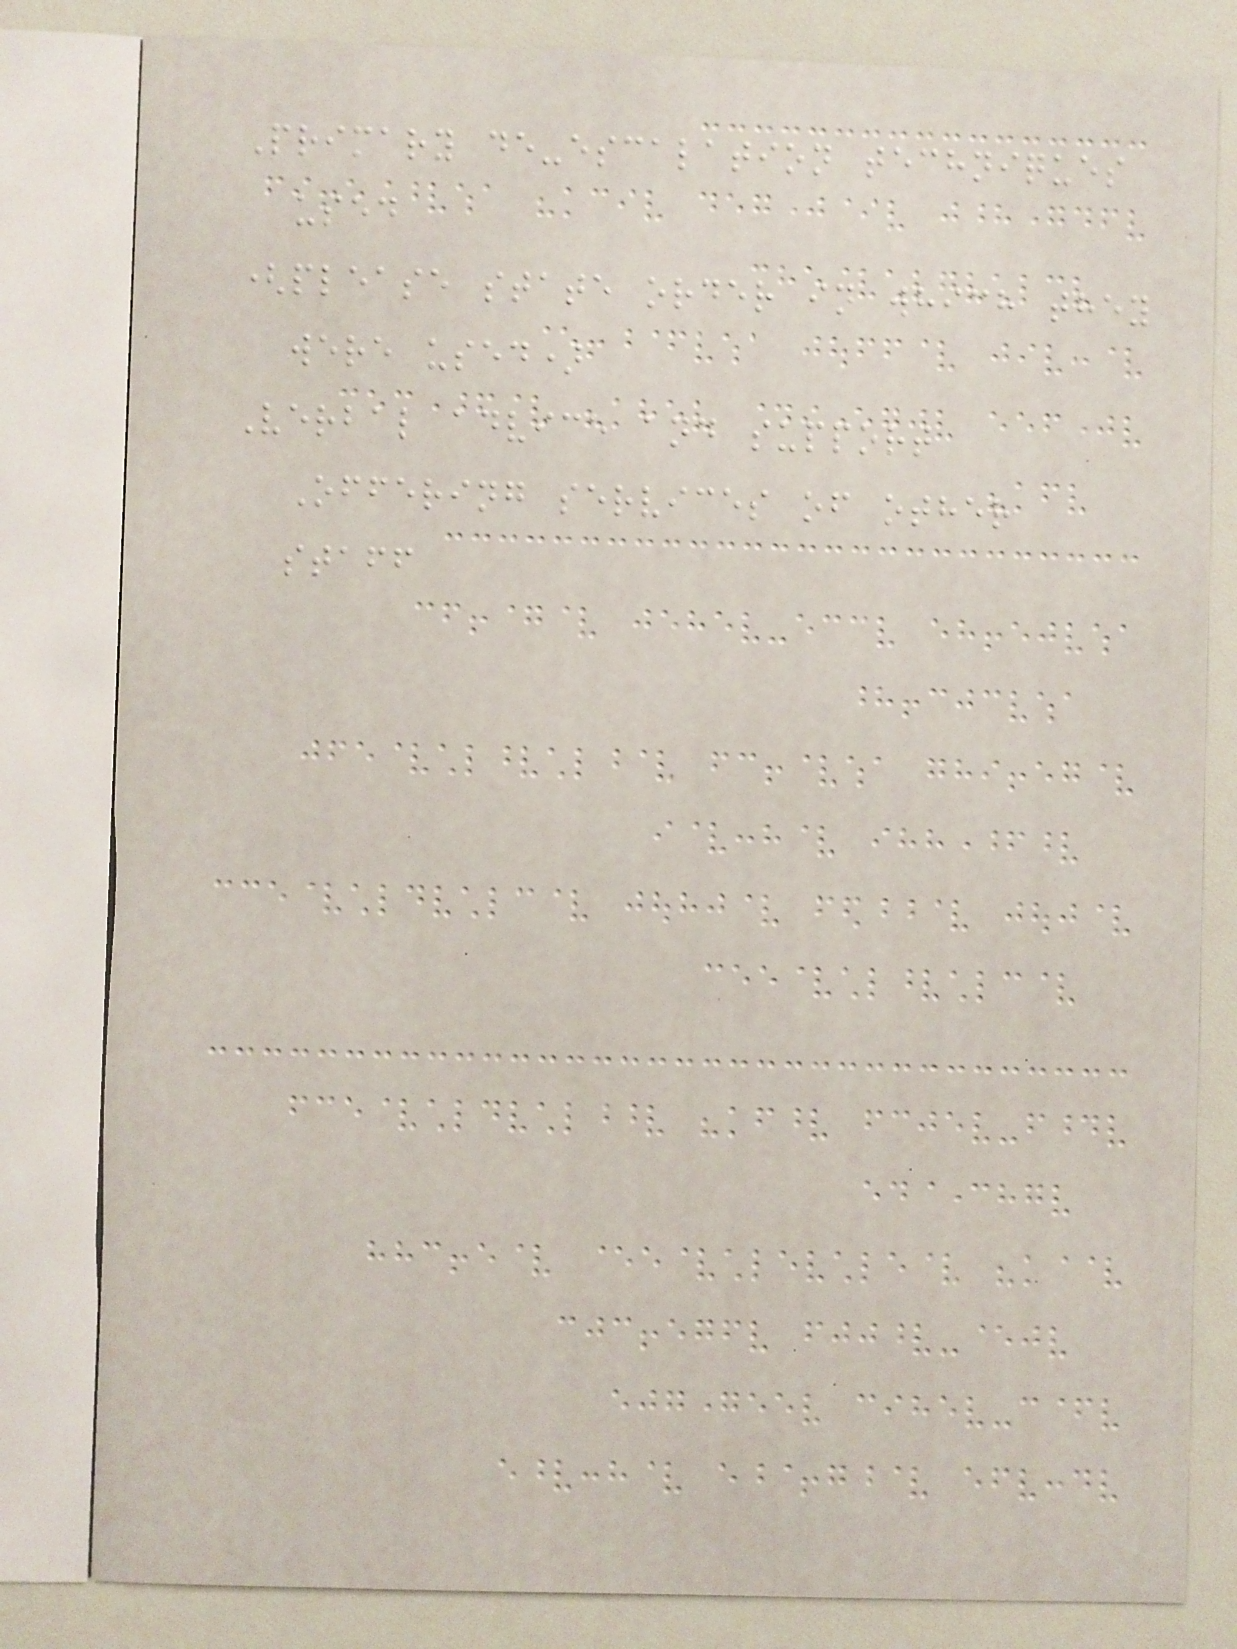Primary de-escalation techniques
used
(please state order in which they
were used)
Verbal advice and support
Offering services of other
staff
